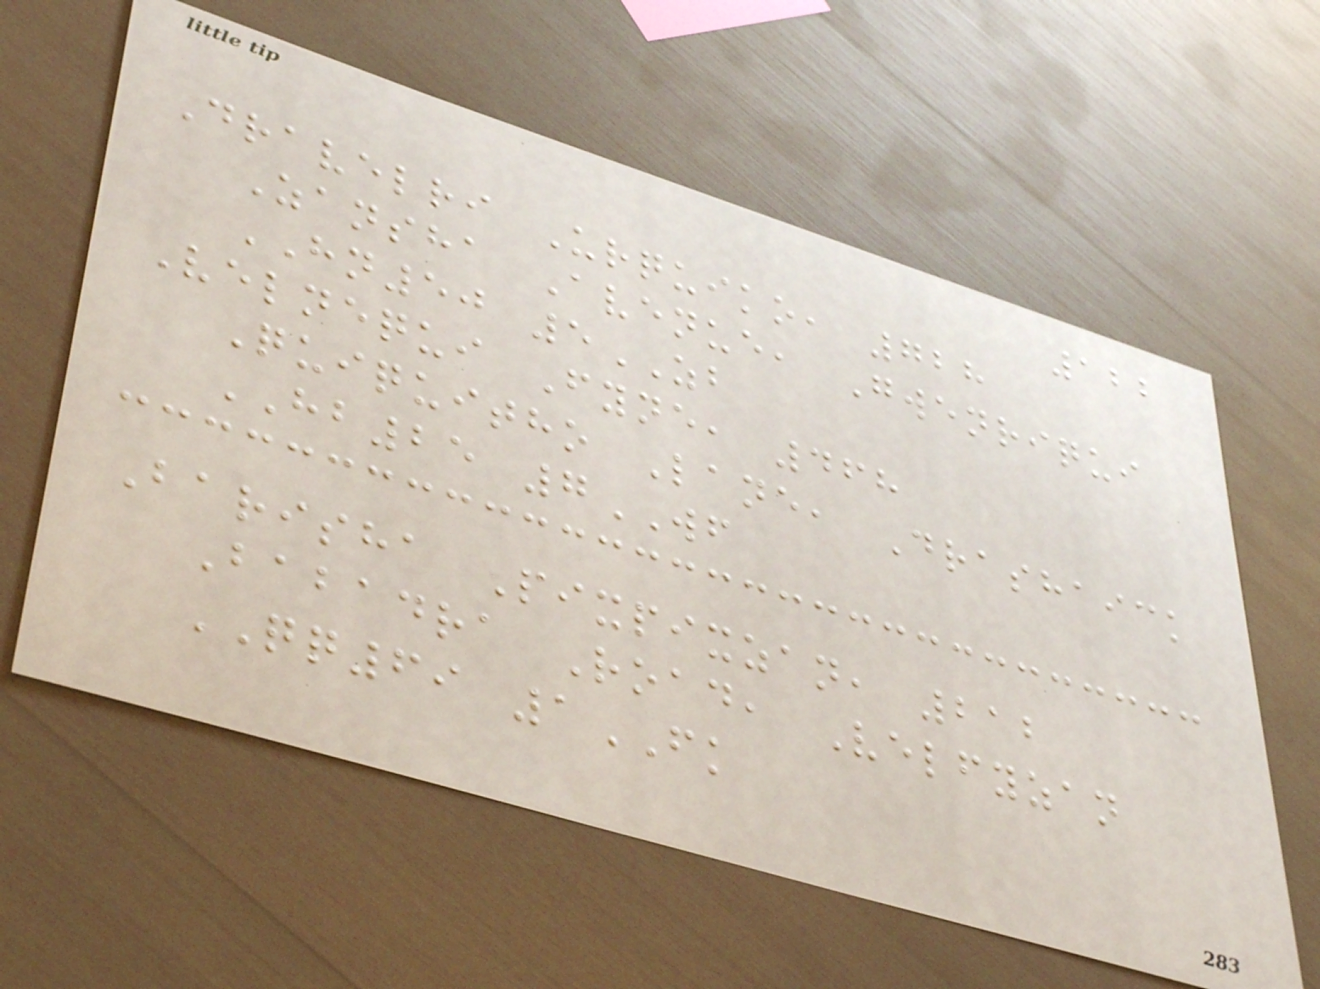122
Dravelri Urquiko, 728
Zansha Avenue, Gwenriqui
HN50 5ZB
Velnequi Fyne, 468
Quiquitho Lane, Drashaick
HB25 7WF
Barisha Pixpixzan, 212
Babadra Road, Velfyzan
QQ69 1FK
